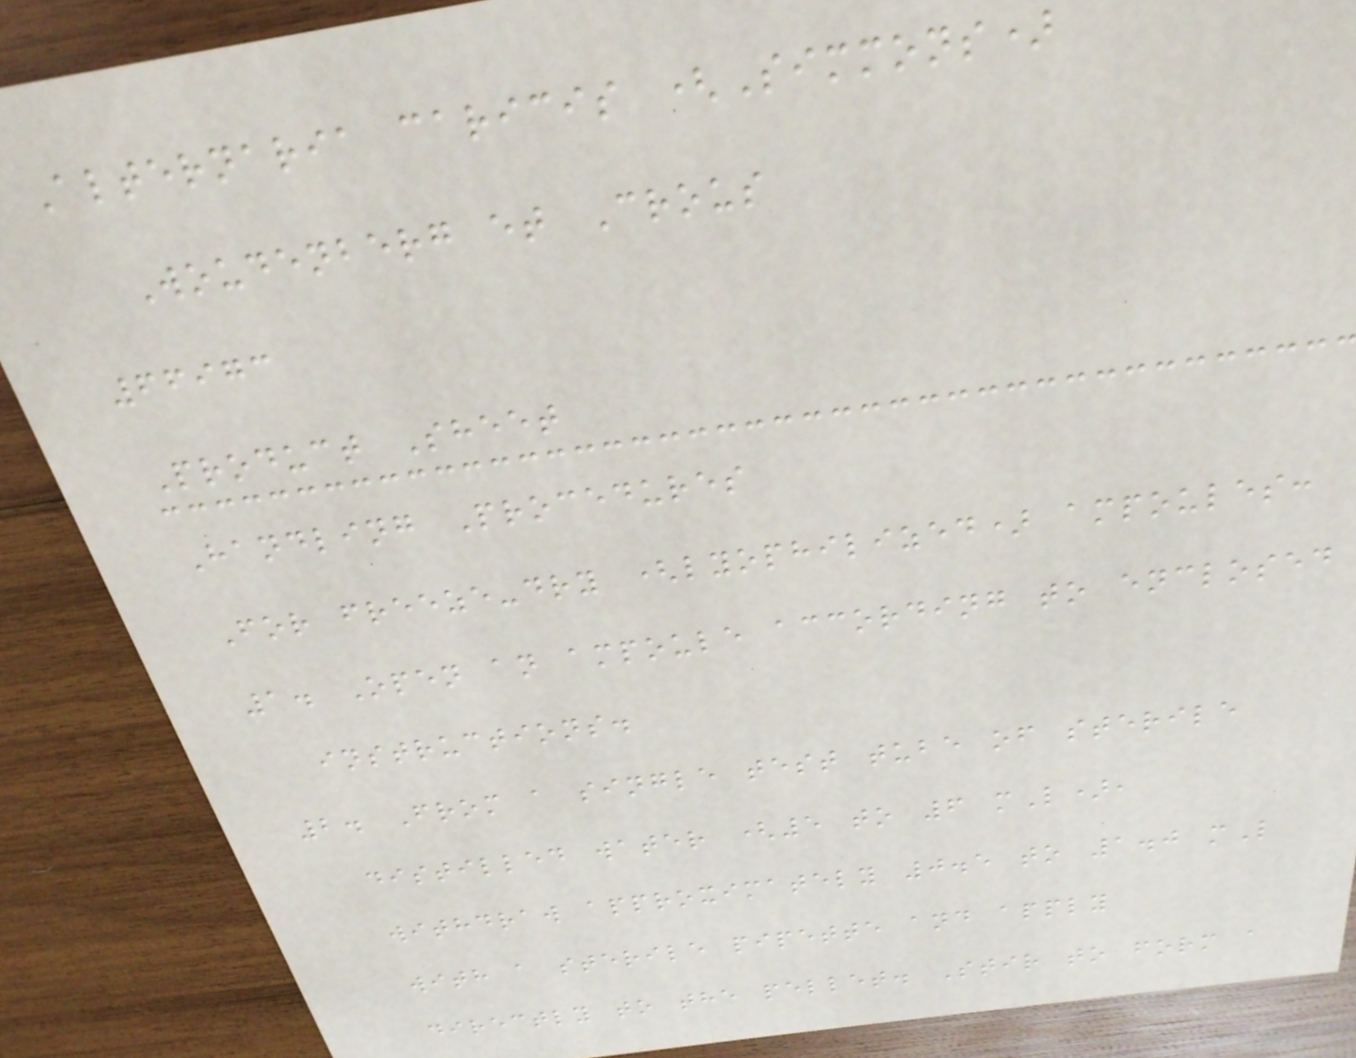Alternaria caricis (Simmons)
Woudenberg et Crous
66973
Product Sheet
Handling Procedures
For freeze-dry (lyophilized) ampoules:
1. Open an ampoule according to enclosed
instructions.
2. From a single test tube of sterile
distilled water (5 to 6 mL),
withdraw approximately 0.5 to 1.0 mL
with a sterile pipette and apply
directly to the pellet. Stir to form a
